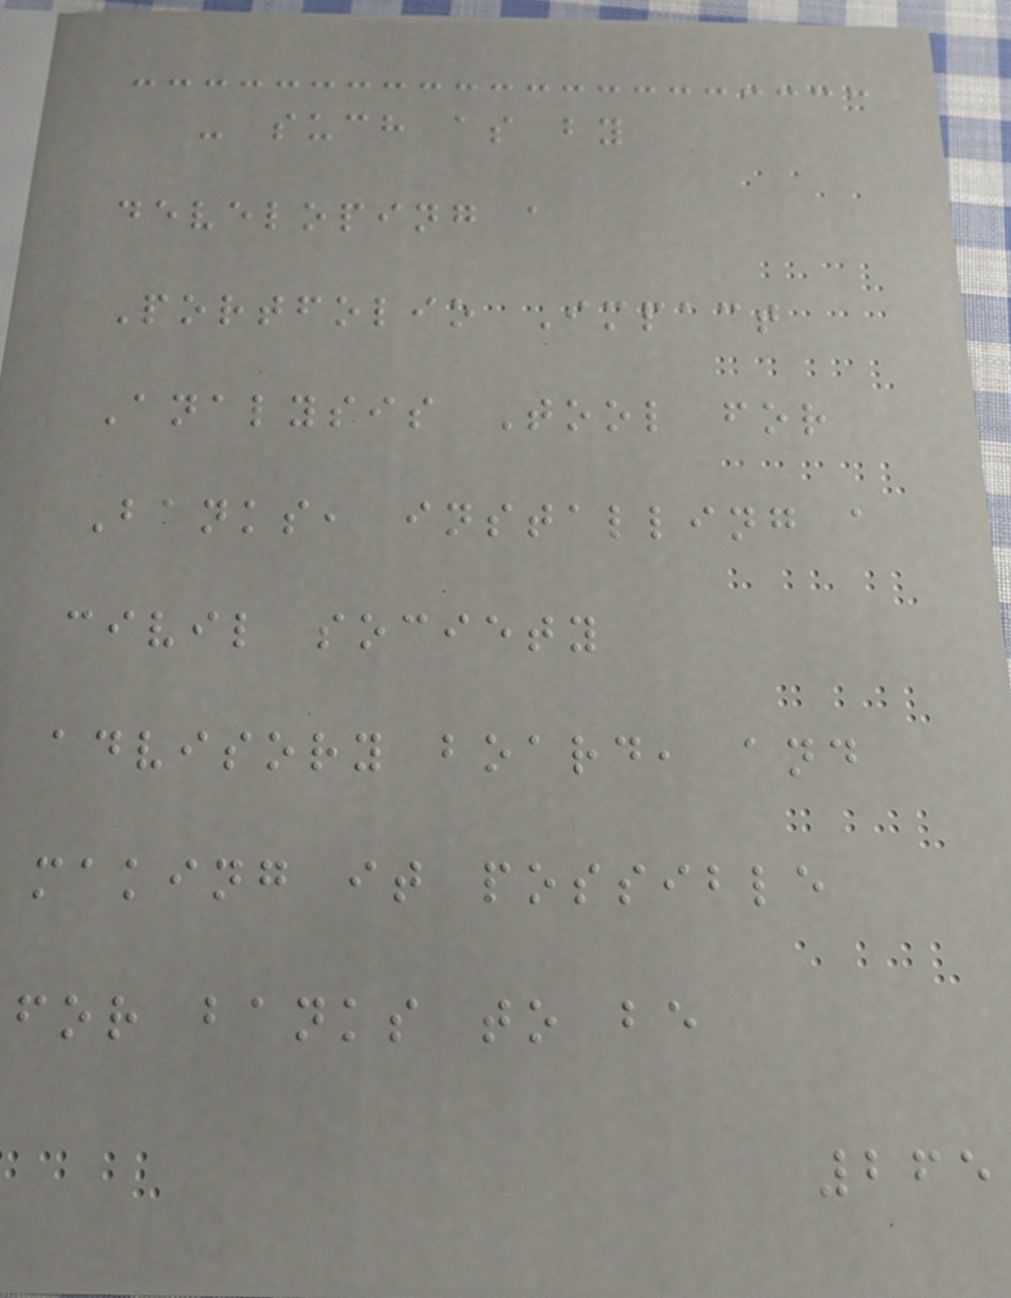- such as by
developing a
Portfolio Impact
Analysis Tool for
Banks, installing a
civil society
advisory board, and
making it possible
for banks to be
265
